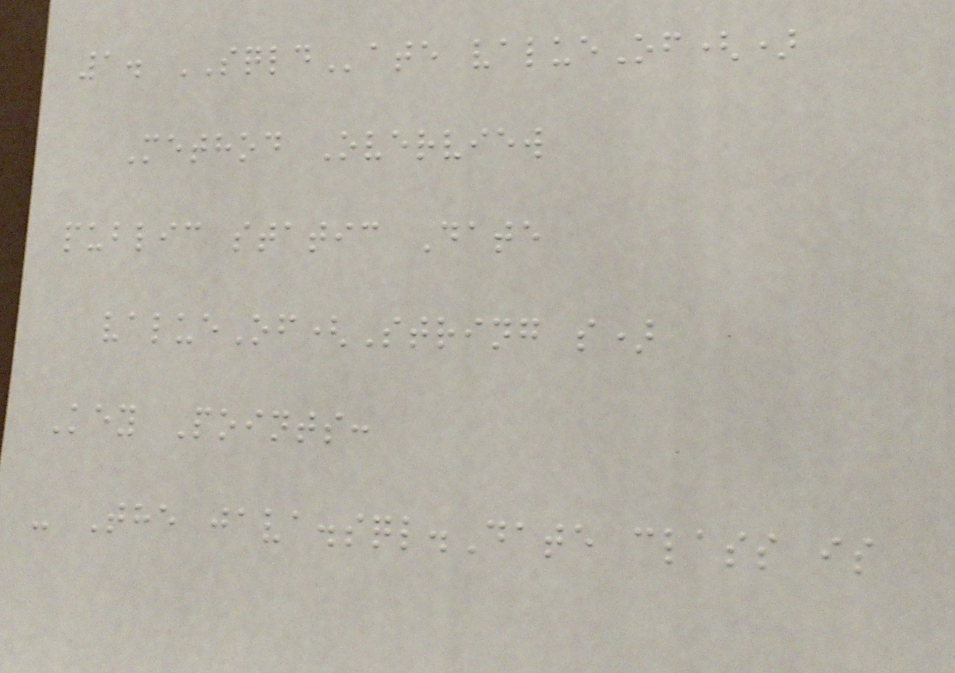1. SQLDate valueOf()
Method Overview
public static Date
valueOf(String s)
Key Points:
- The java.sql.Date class is
